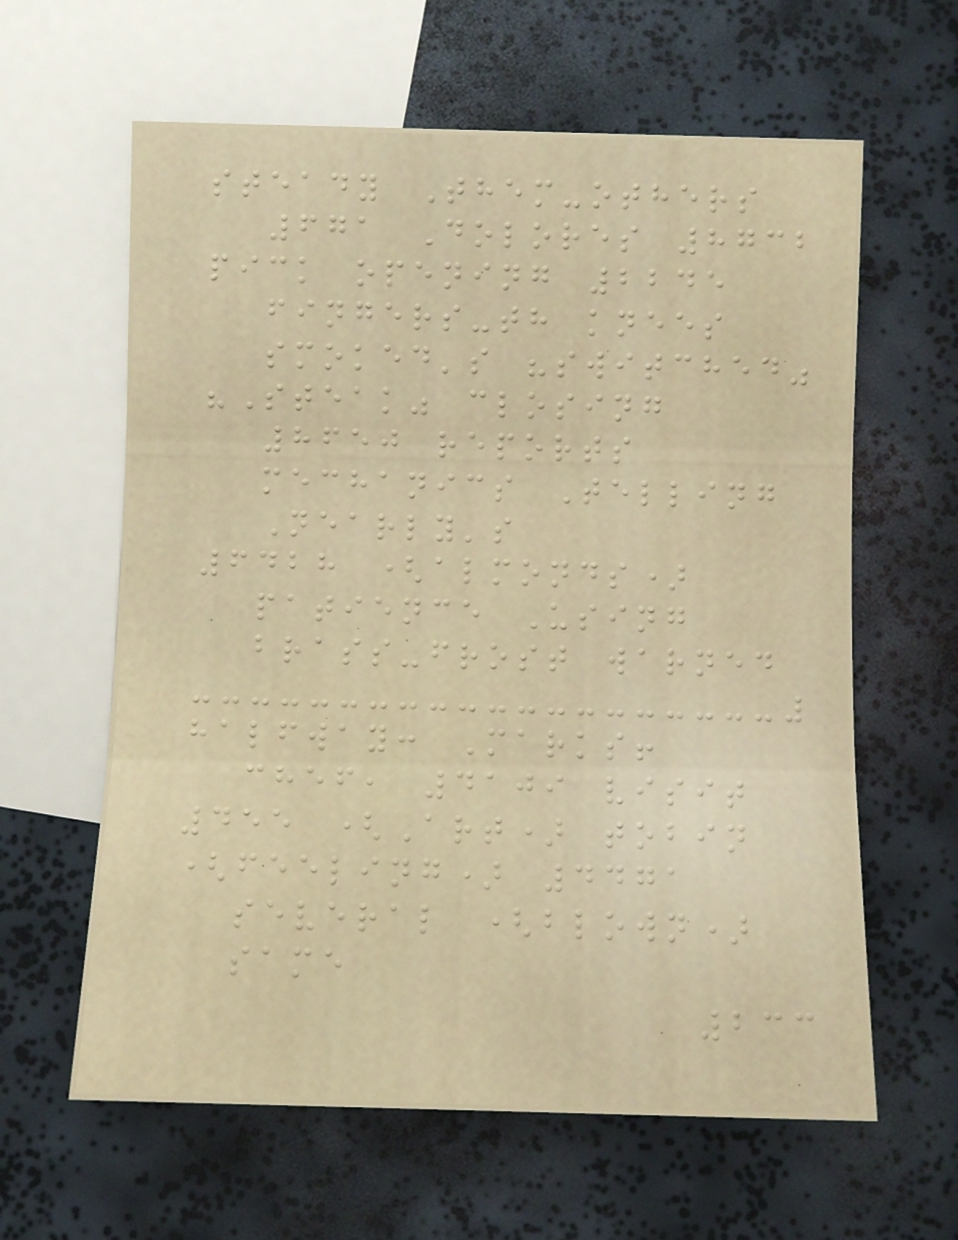steady Them-others
671 Dolores 8732
pick opening 2245
fingers-th knees
smoked's "switched"
"Steak" closing
8650 reports
mechanics Telling
Nearly's
6428 (almonds)
patience Using
brass-frost warned
halfway: Marks!
chef, 4109 visit
455 (Art) tobin
(feeling) 4471
several (blown)
same
233
